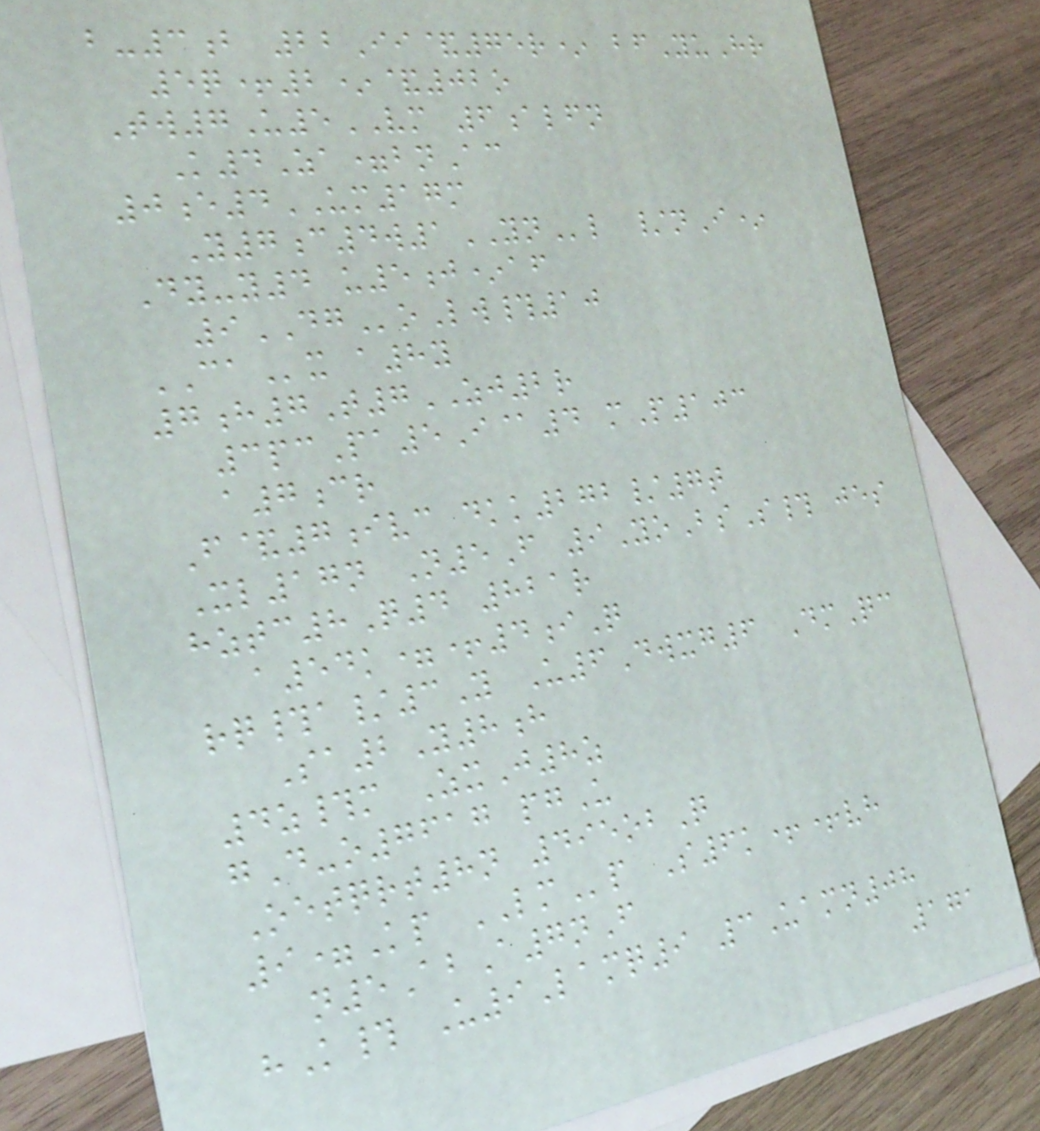b-3b 22Ii&75r* bfYuHr
5q+2*&02o
Tw7U5VM 6alfn
K4Za=bnAc
0e4UM17m
Y7c4w1YNl /nI*
Dy-y4 u5j*af
9DGoLw#10
CAx a8y
7h7T7ZJ2r
3pcPa5I@4 mP103
a7cr
F&7ivc dkk272/7t
Xl17n N5F 9YoBsS# jes
hztc8Q4 821r
a54k=+4iQ
rq#a/3Y U6Dwxg6 DmQc
Sa2Y8h
4z#m ZxJ8z
gD-o7617 pgU
Oetqrt8n 495obQ
9=Kp LMp S6k++vh
n5AbA7nF
hK# U9Lamq9 3Uamn08
171
